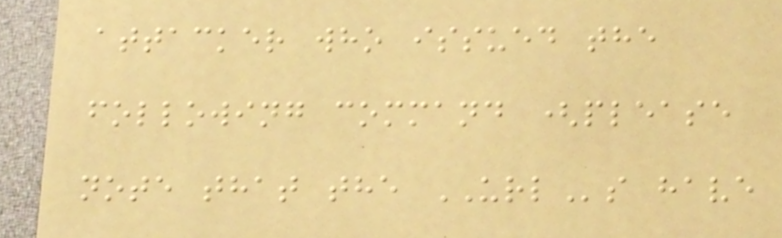attacker who issued the
following command (please
note that the URLs have
